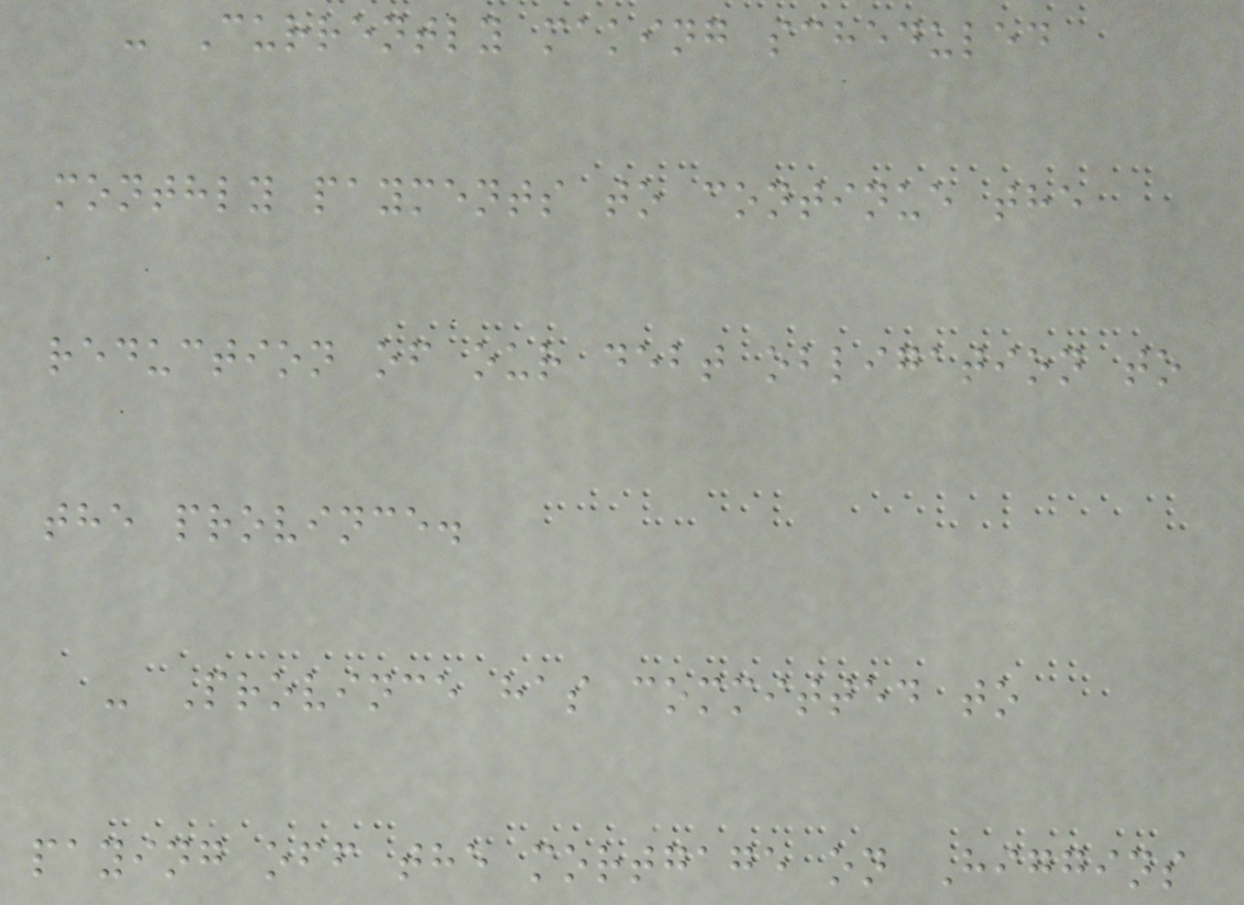- Currently making scheduled
monthly payments to continue the
reduction of our debt obligation to
the province.
- Province has committed to
paying off the mortgage on Higgins
